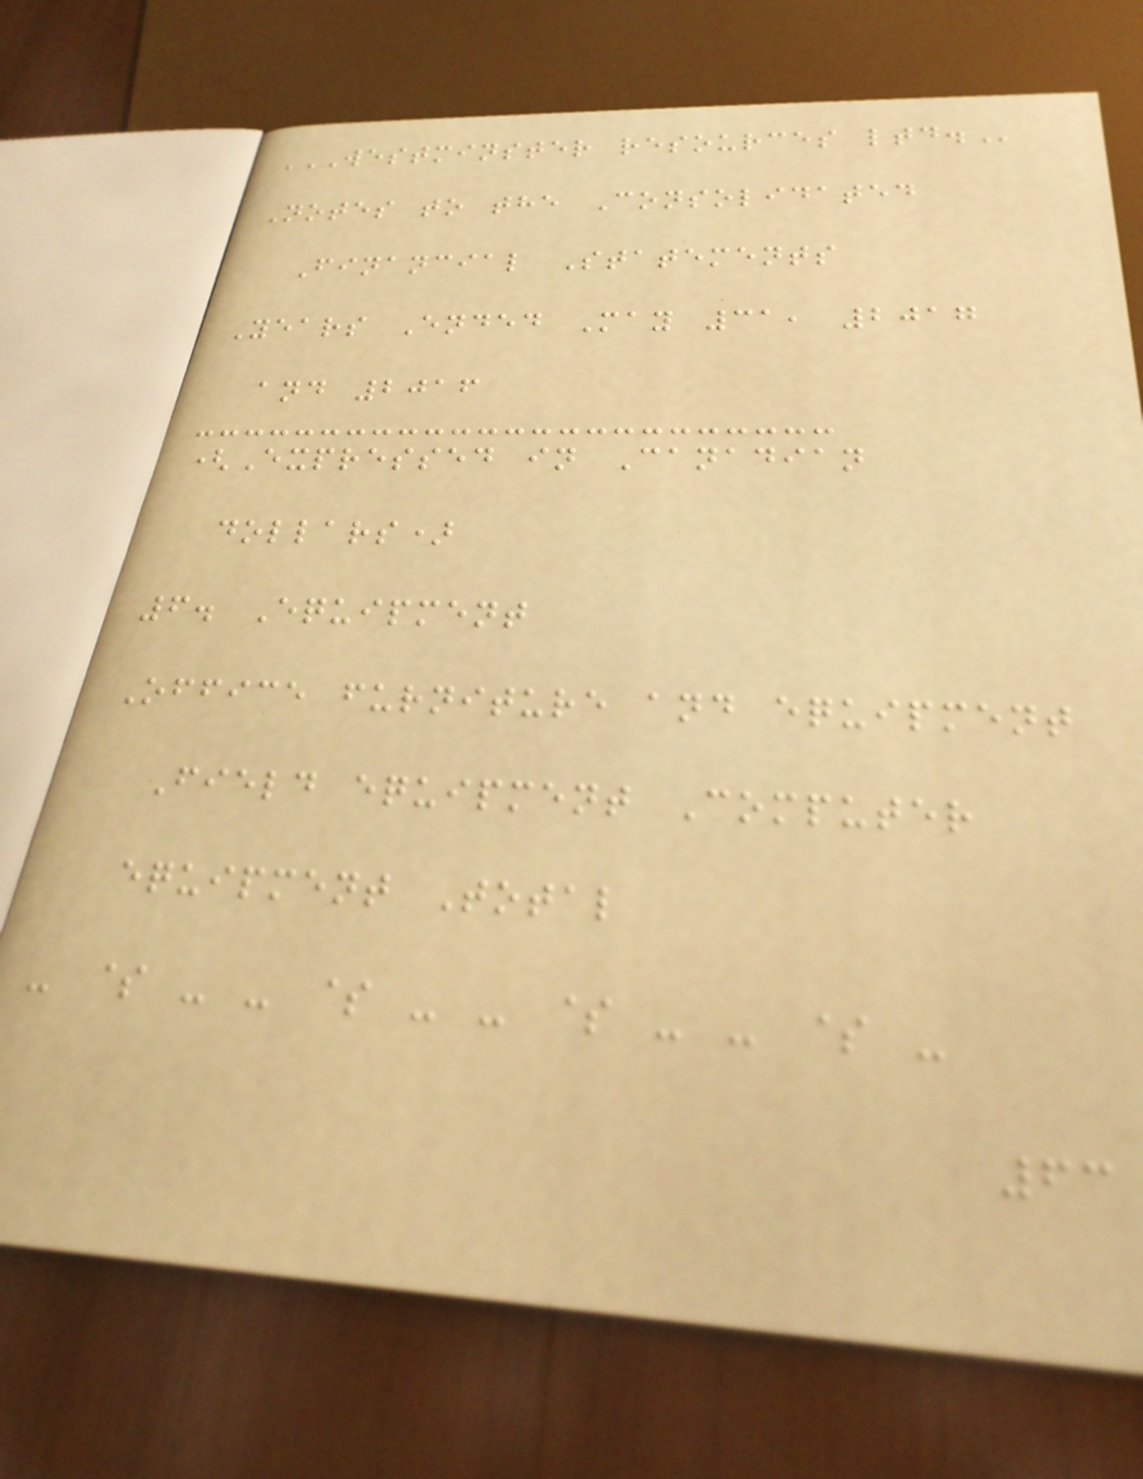WESTMINSTER RESOURCES LTD.
Notes to the Consolidated
Financial Statements
Years Ended May 31, 2017
and 2016
(Expressed in Canadian
dollars)
6. Equipment
Office furniture and equipment
Field equipment Computer
equipment Total
- $ - - $ - - $ - - $ -
63
